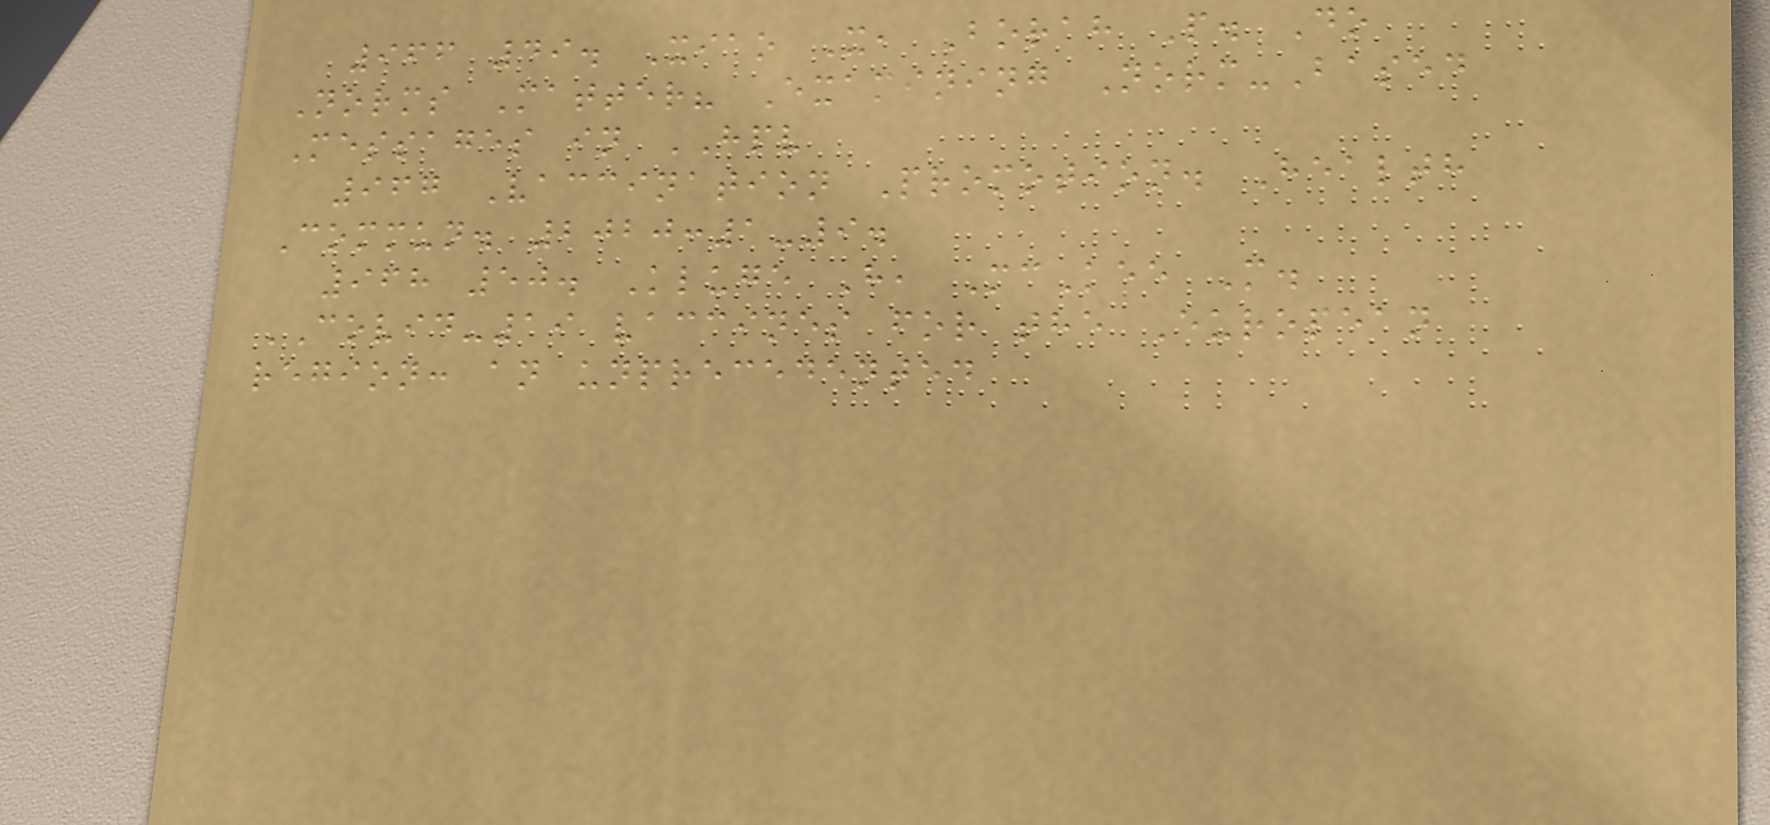966 49. Xiao X, Borah P. Do
Norms Matter? Examining Norm-Based
Messages in HPV
967 Vaccination Promotion. Health
Commun. 2020:1-9.
968 50. Kluge H, McKee M.
COVID-19 vaccines for the European
region: an unprecedented
